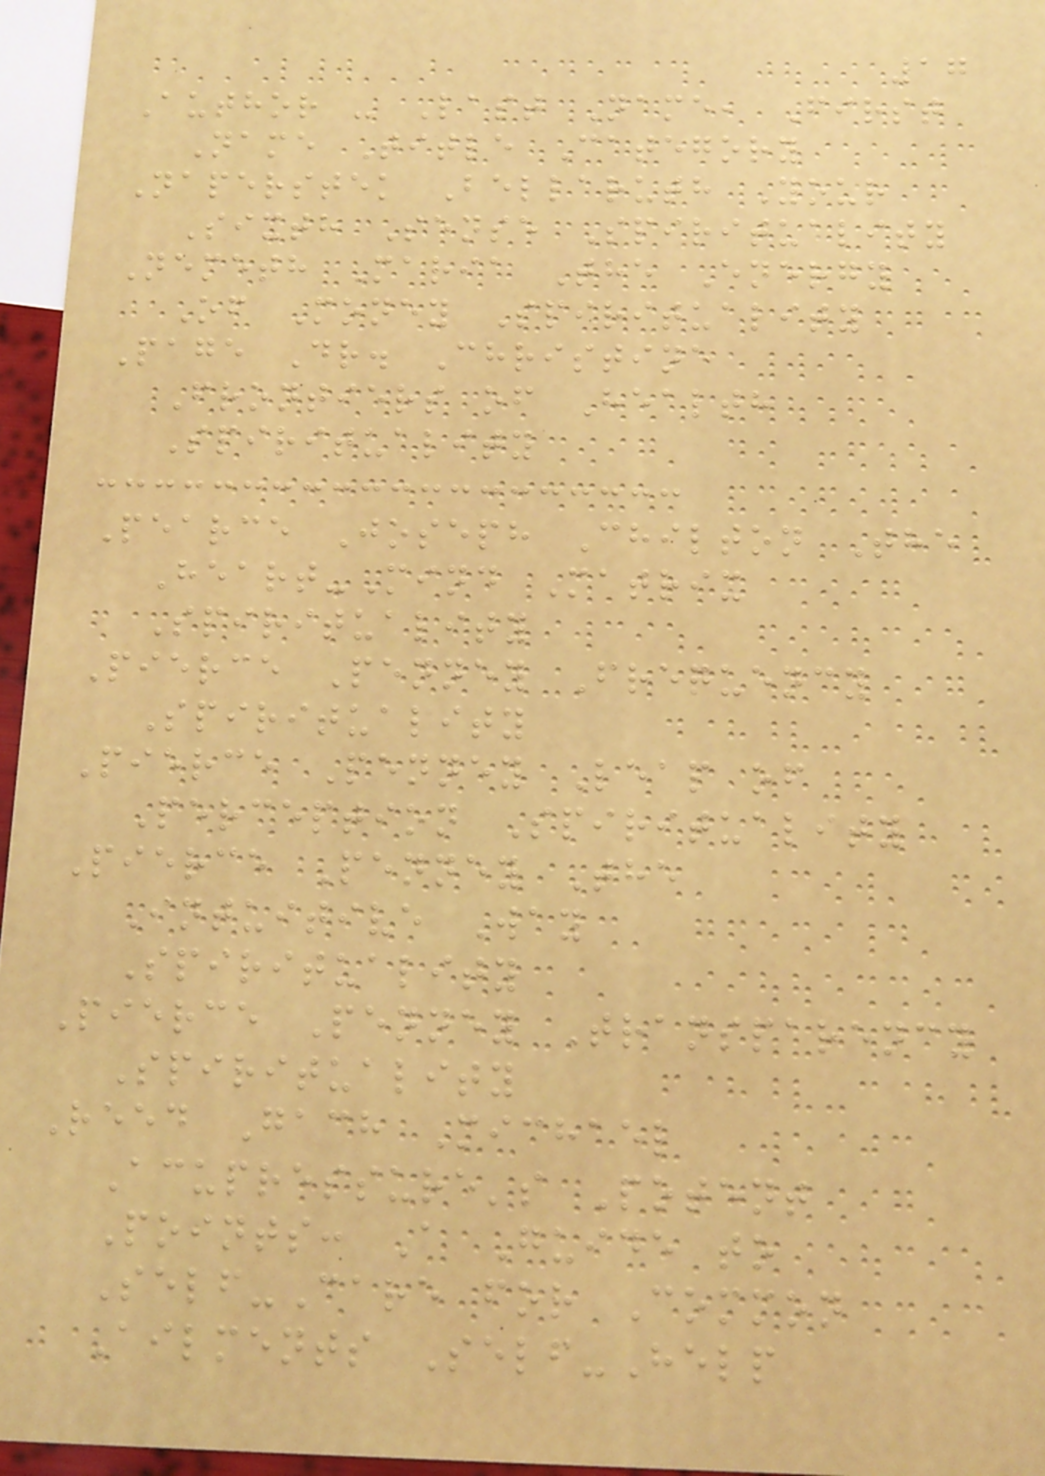17
Author - Last Name, First
Name Title Category
Naperstek Bellaruth Your
Sixth Sense Spirituality
Nemeth Maria The Energy
Of Money Spirituality
Page Dr. Christine
Frontiers of Health
Spirituality
Pearce Joseph Chilton The
Heart-Mind Matrix
Spirituality
Pierce Penney Frequency
Spirituality
Pierce Penney Leap of
Perception Spirituality
Pierce Penney The
Intuitive Way
Spirituality
Pierce Penney Transparency
Spirituality
Reed Gach Michael
Acupressure's Potent
Points: A Guide to
Self-Care for Common
Ailments Self-Help
